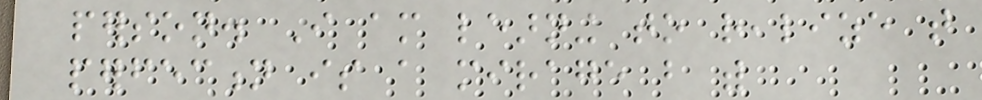person. I am learning to realize that
perfection is a mirage but with
